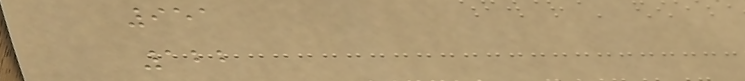951
122
